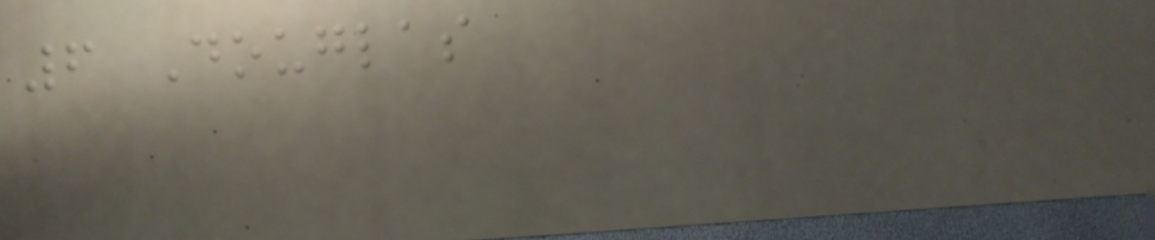6 Douglas
